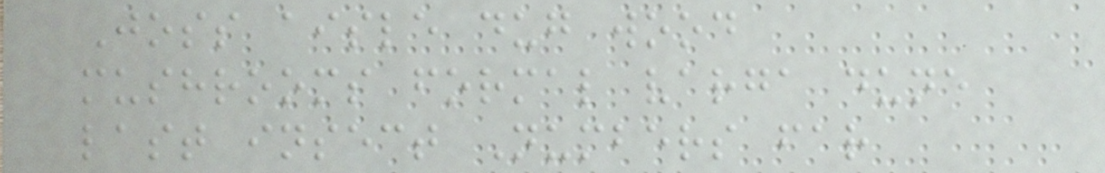Joss aisle dug wood
mushrooms formal varga dune
last insect Numbers far
